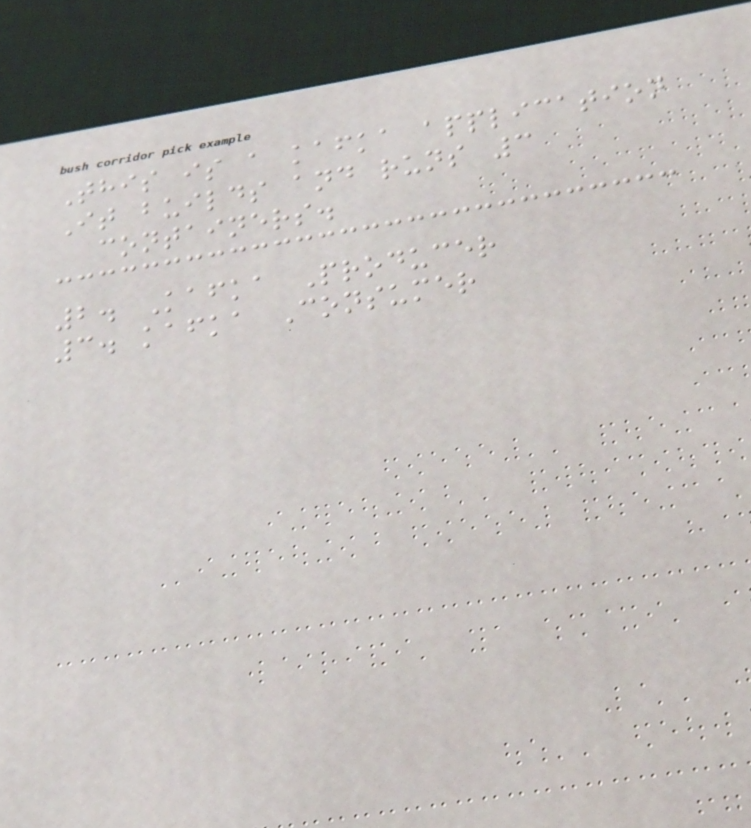This is a kafka application
It builds and runs 3
containers.
2. Kafka Producer
3. kafka Consumer
